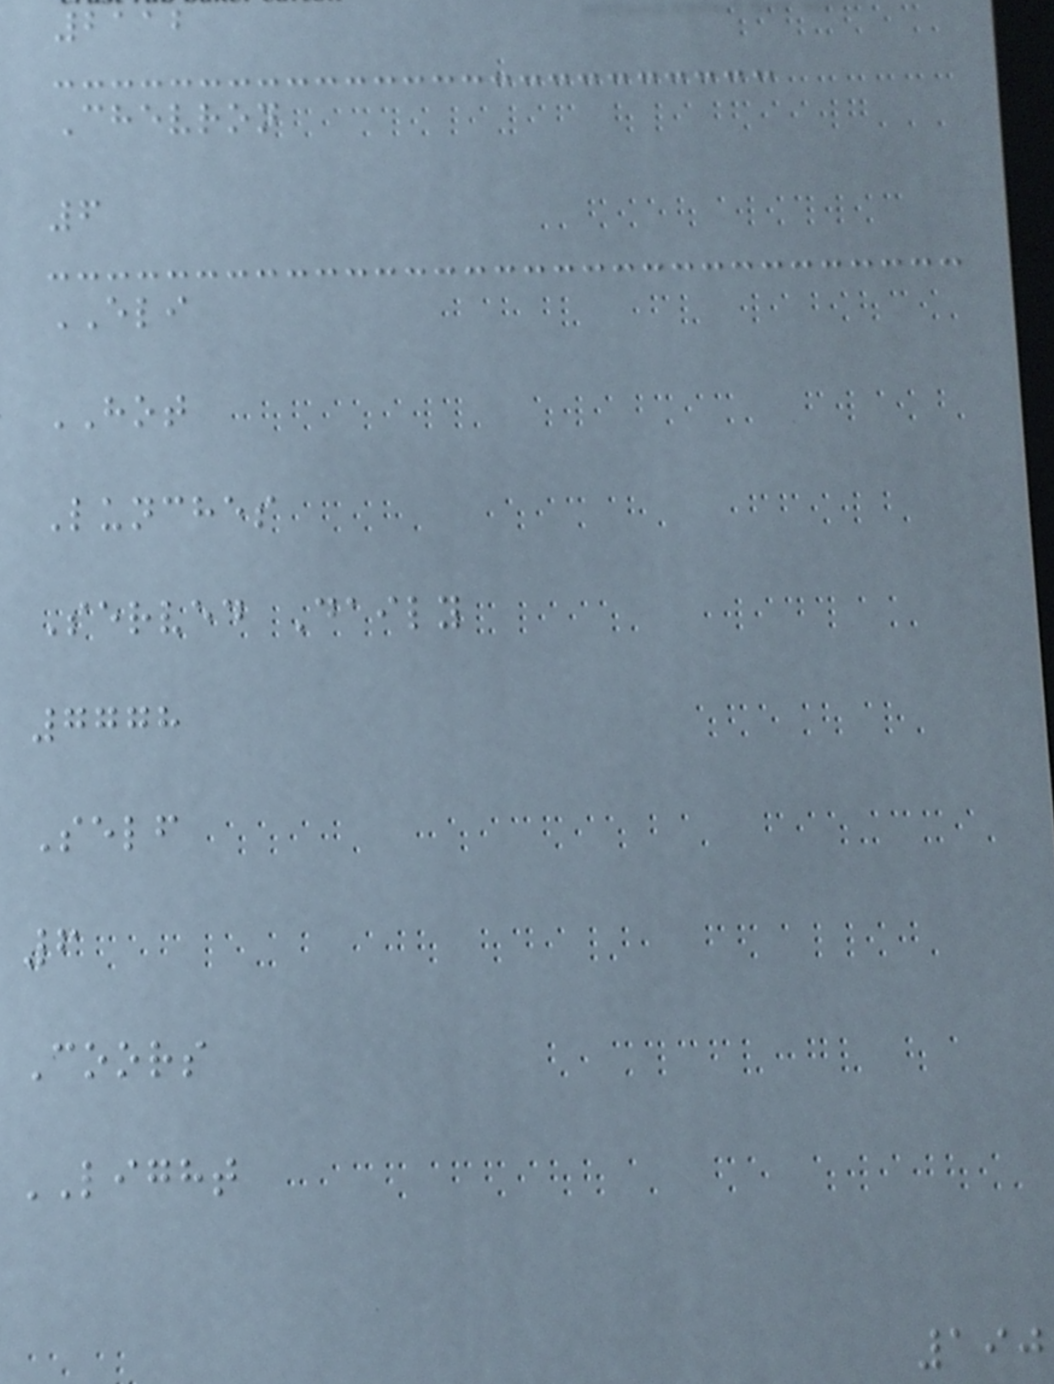2112
Chevron
6
ELI
HOT
Lunches
Served Daily
7778
Self
6
Coors
LIGHT
190
